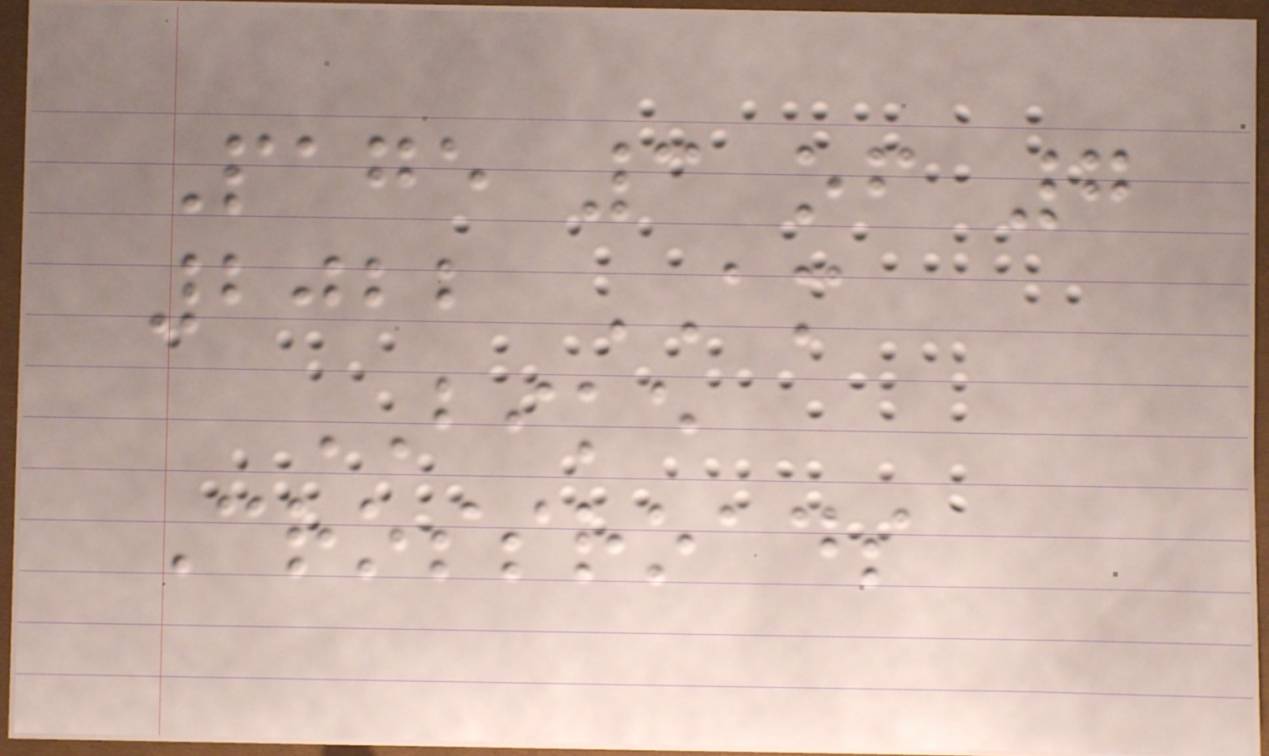Page 3 of 7
2022 AM
BIKE
Crossroads
